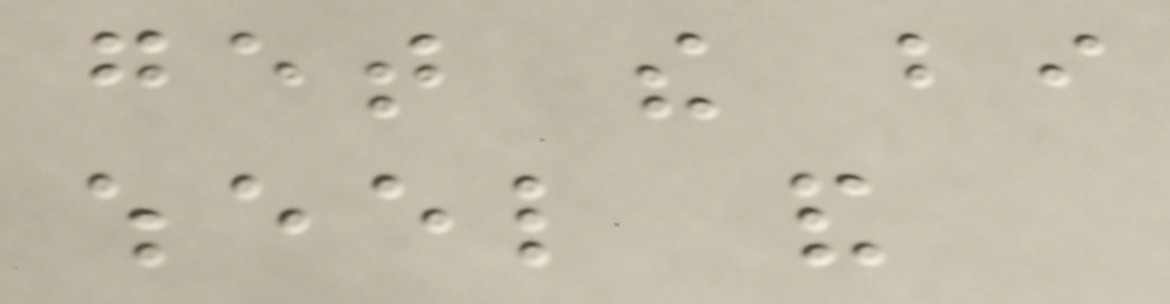get the bi
wheel and
